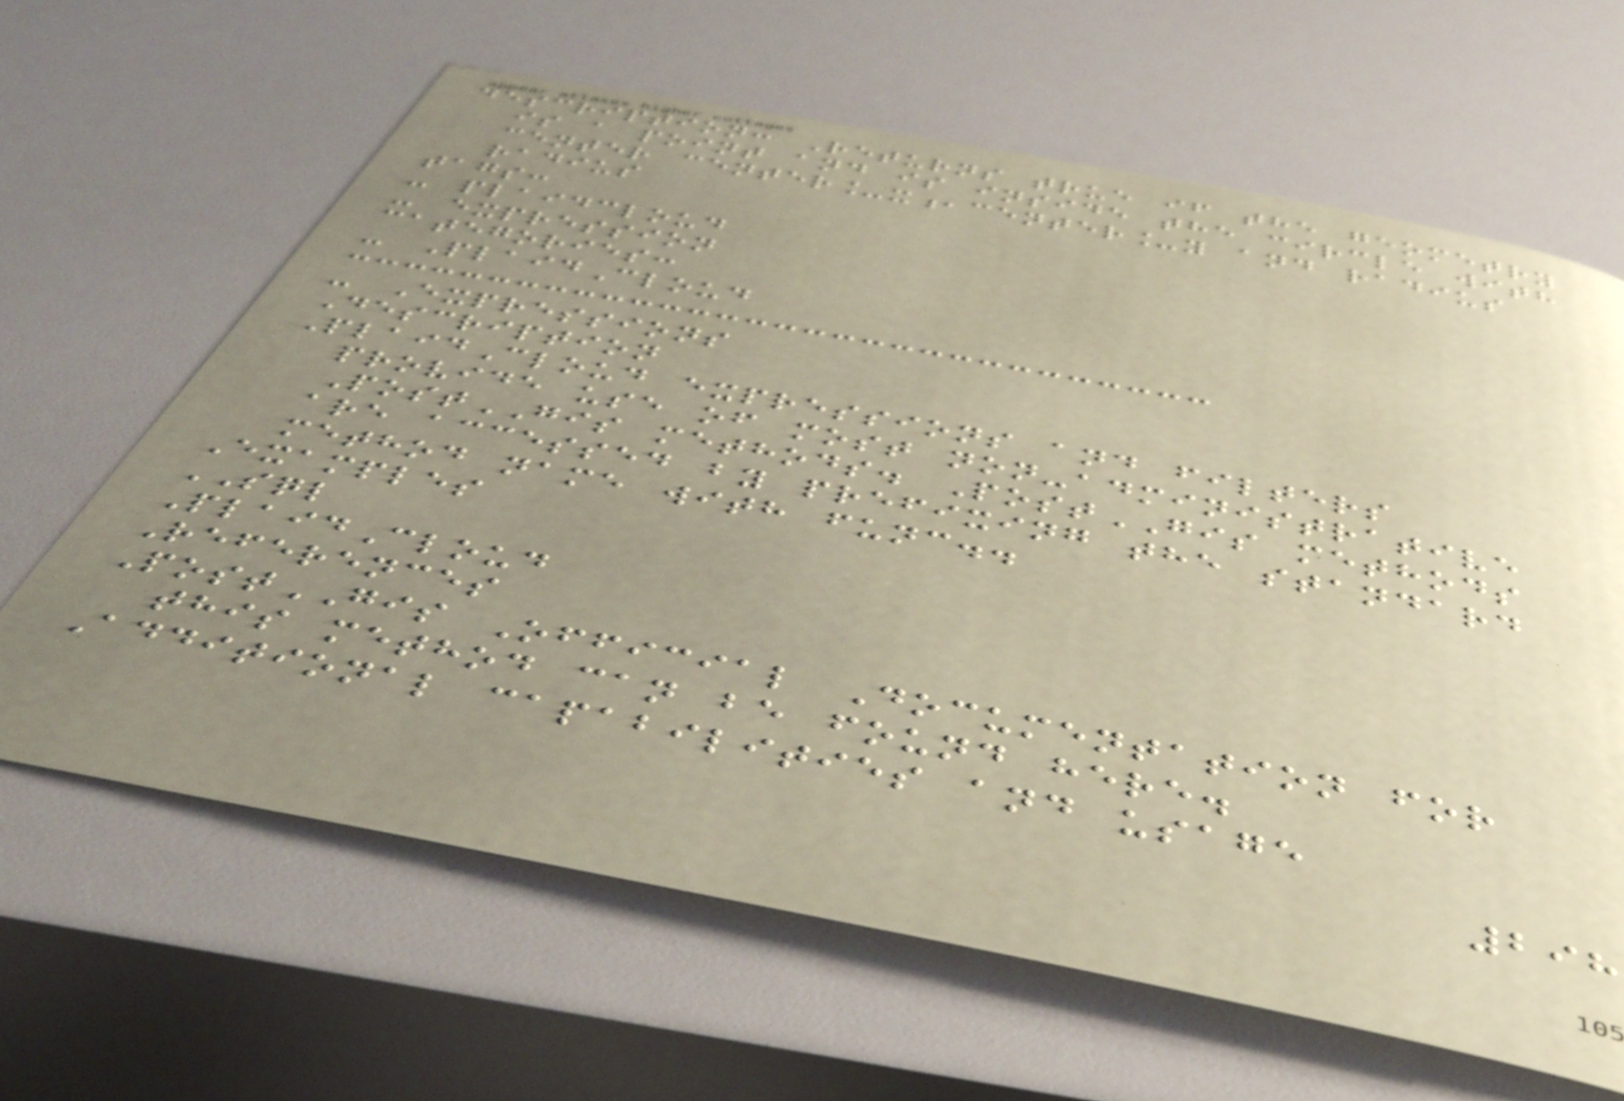description: Returns true if the geometry
is a point and is inside the circle with
center center_x,center_y and radius
radius
tags:
- plaidcloud
- expression
categories:
- PlaidCloud
- Expressions
Description
PlaidCloud expressions and filters
provide use of most non-administrative
PostGIS methods. PostGIS methods
are accessed by prefixing the standard
method name with func..
Examples
SQL
PlaidCloud
References
PostGIS Official Documentation for
this method can be found here.
Additional capabilities and usage
298
